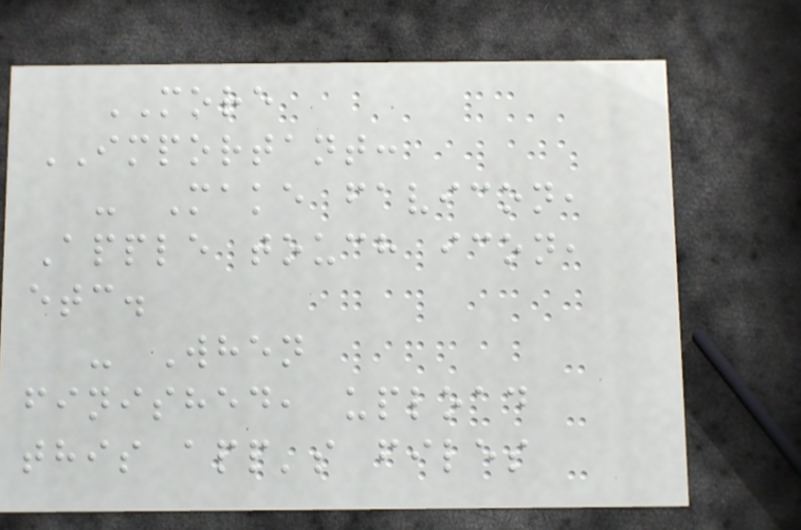MORE
IMPORTANT:
- Make favicon,
Apple touch icon,
etc.
- When
finished, upload
this app's files
